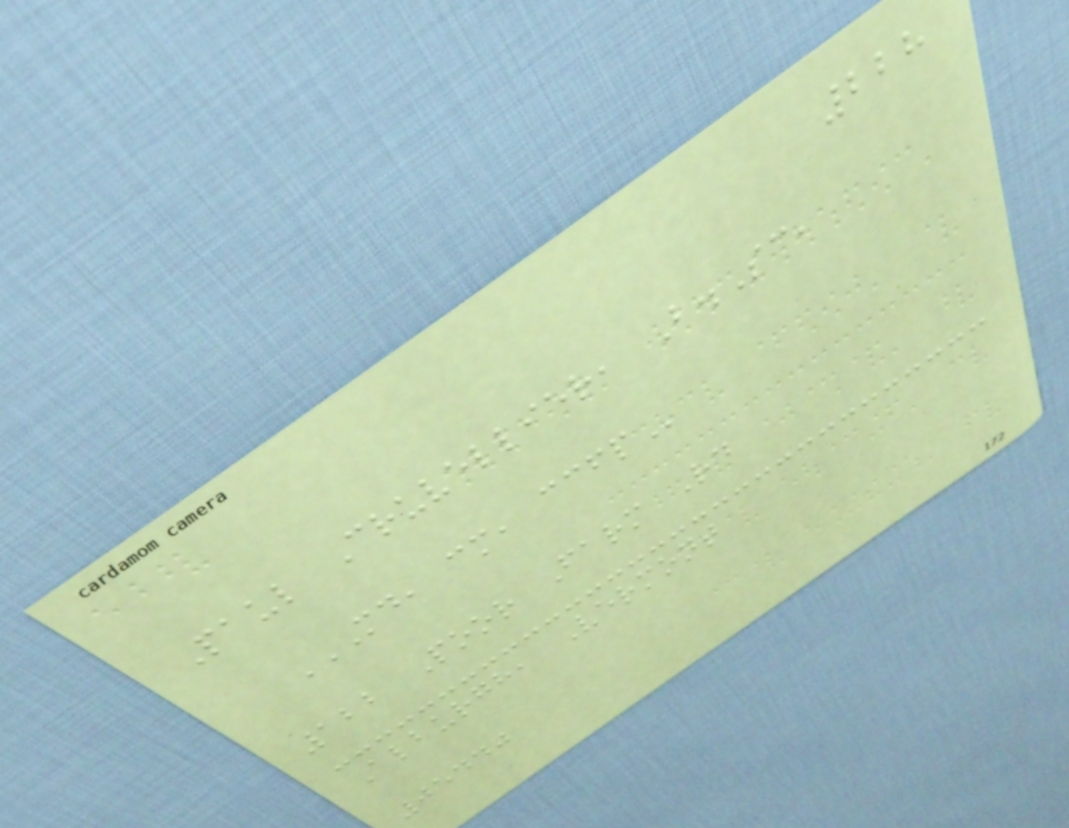228
Paul Cruvellier, B.Sc,
MD, CM, CCFP
122 Poor Farm Rd
Alburgh, Vermont
05440
